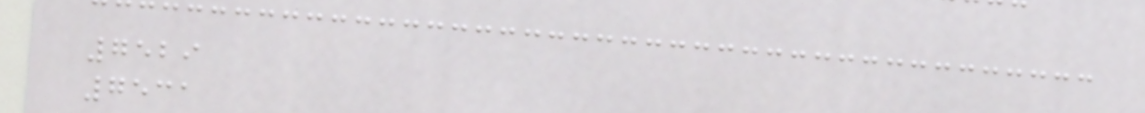7529
7531
